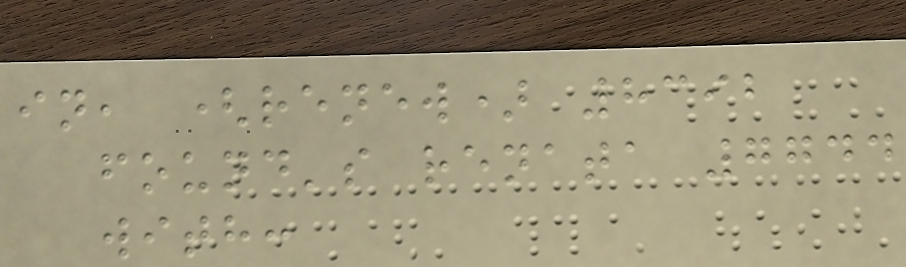in, (renew) 8392
found's renata 7744
with:
